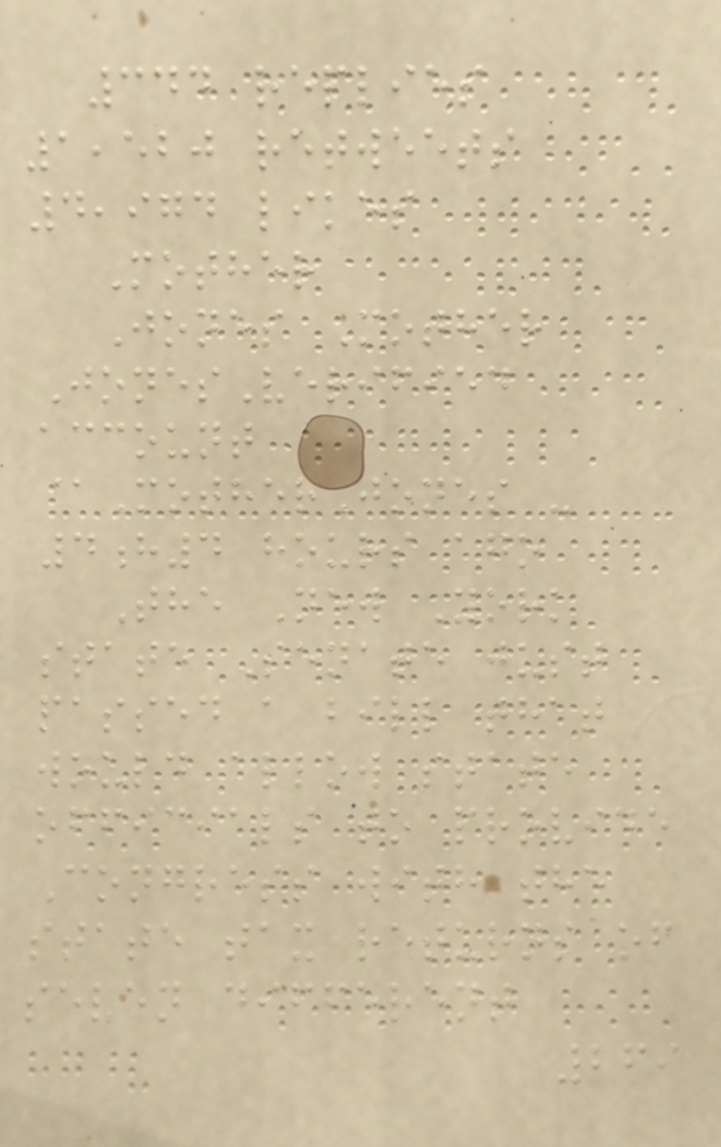344 replies
1,520 retweets
4,974 likes
Mother
Jones Mother
JonesVerified
account
@MotherJones -
4h4 hours ago
The New York
state Senate just
passed a bill that
would allow state
officials to provide
Congress with the
state tax returns of
seven different
269
